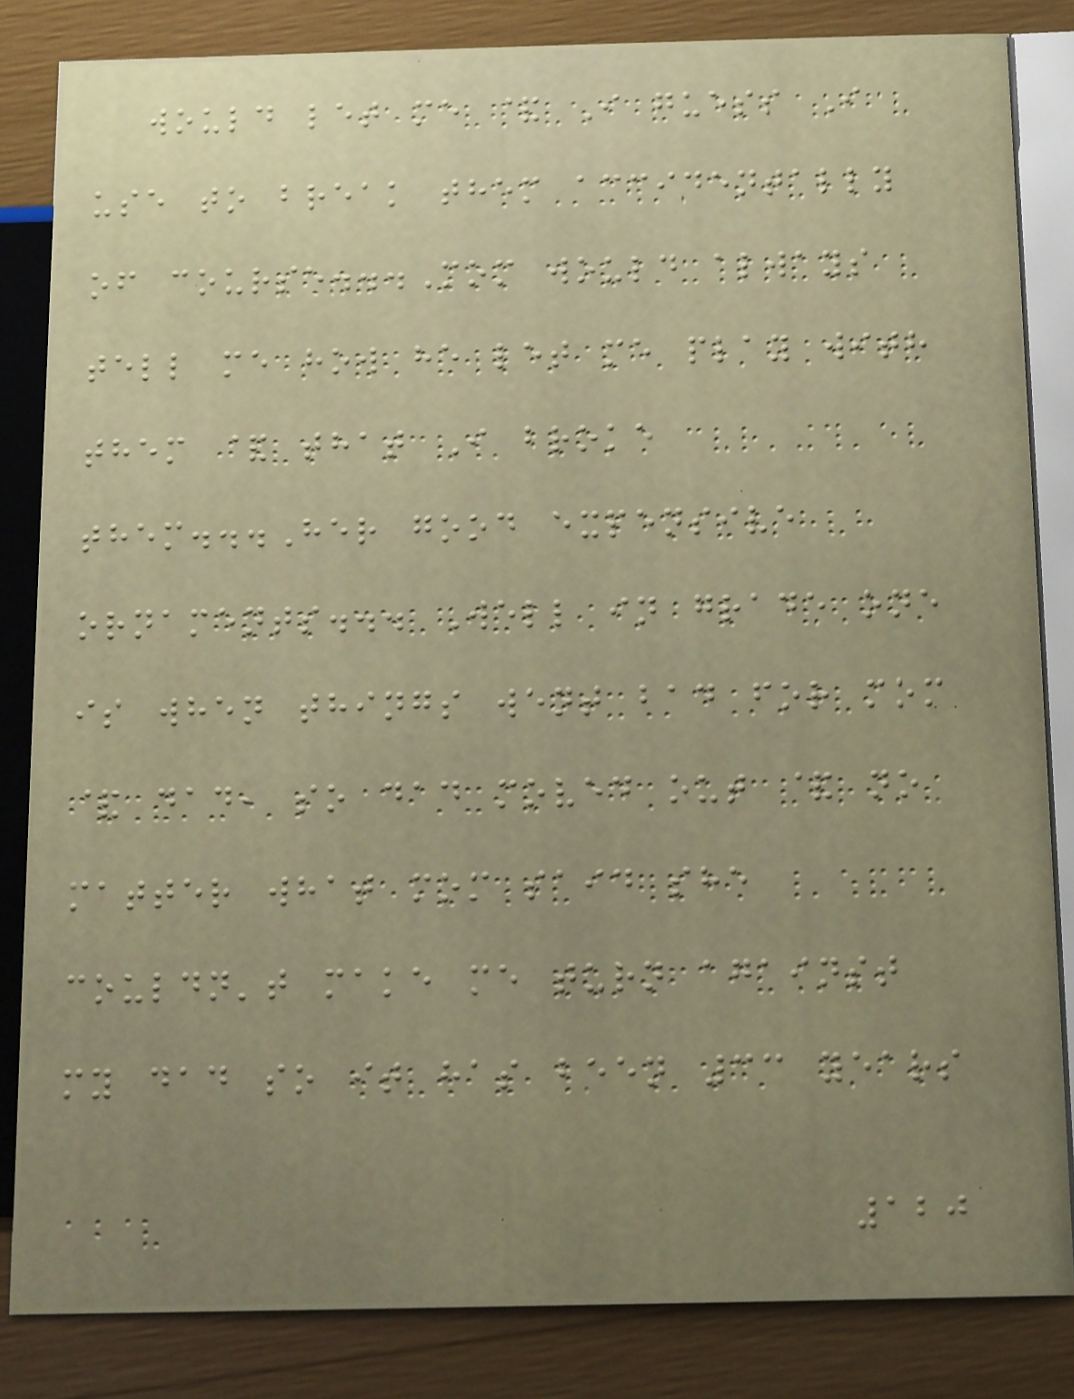would let me & I guess I
use to break them accidentally
of course...Mom would always
tell me how he let me play with
them & that I broke
them...Her good expensive
ornaments... Well in grade one
is when things went bad for mom
& dad, so dad moved out & no
matter what mom said she
couldn't make me turn against
my dad so it has been 33 years
120
